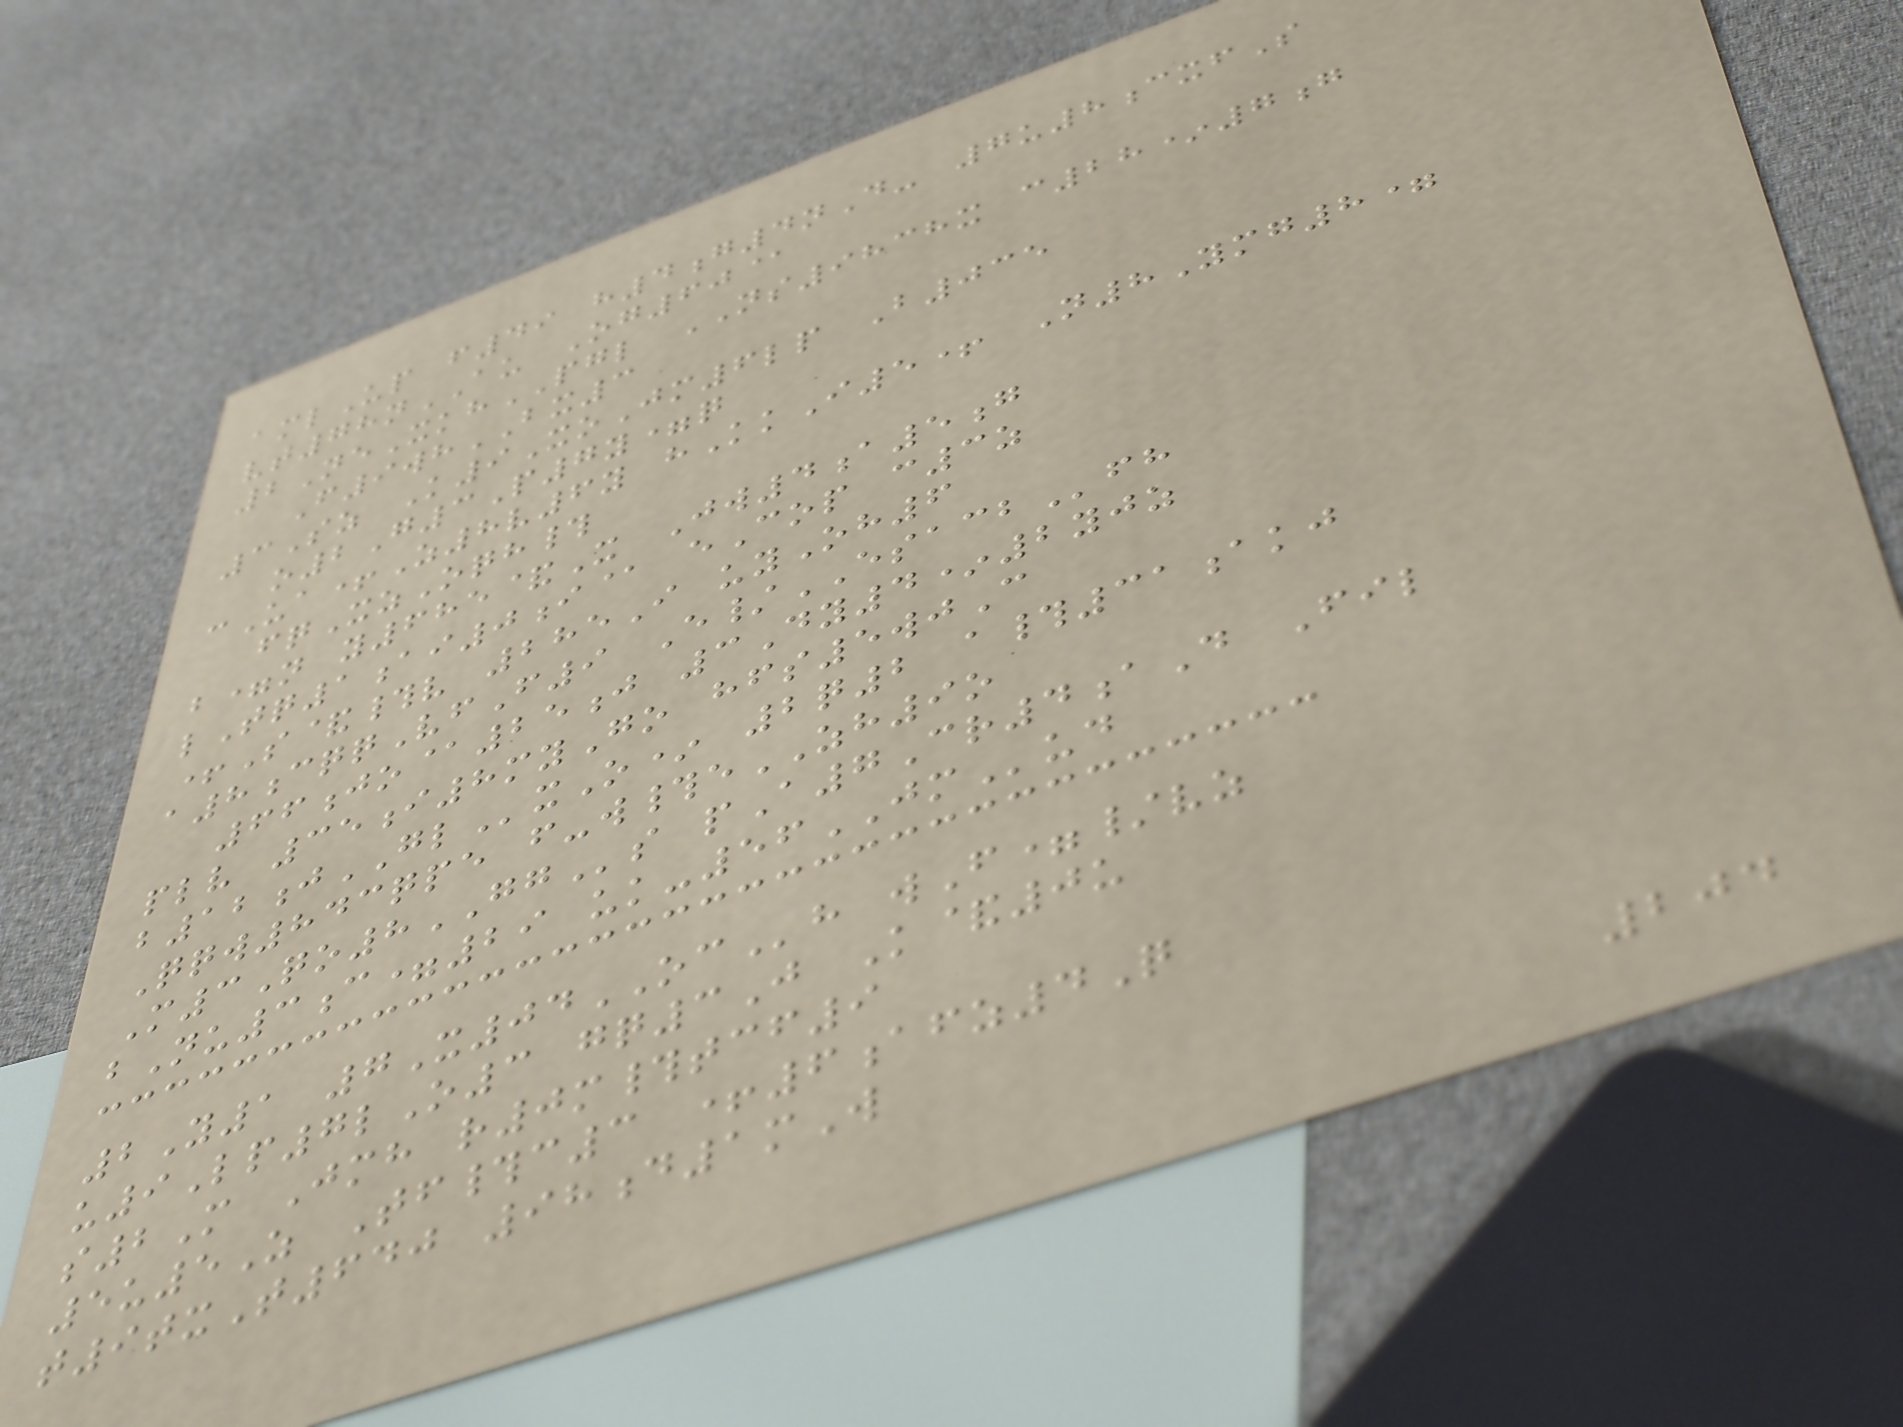amlUp f49 h4g4nD- 7u8cxfS
vt78nAU Og60@
2NeXkhPGL NS9838x c28*7g
F9whBX3
3Sz K9XoJm6lp B035
o2G3P7y=q
cUa+Z8v6y hKkI5+ N8Ymg8=
fqXzOqh#
b=n y685&X Jw4a5g
lTq1ai0i@ eCop c3z
+S&#v 285I uyOh6
a8cqqVfF9 E/ESACBfh
66jo@25j 3Dy4*2yjz
plv 35i8myGo hfs5wjC
b12jGLxO* 2q2 a#31akj
Qqw843qpe f-w#eZH9o
M3Qo8GGs pA7Cr4aD Fil
bNu3c=29 uk-56JMud
2Y1 7X04OCh wF=/vz
u9Lp7lO3 gq3J K&0u
s2M Jmh r0m#tcf9
5u5Z Tf#c3 +6afz4Q
t9txT640 98d1mW
204
